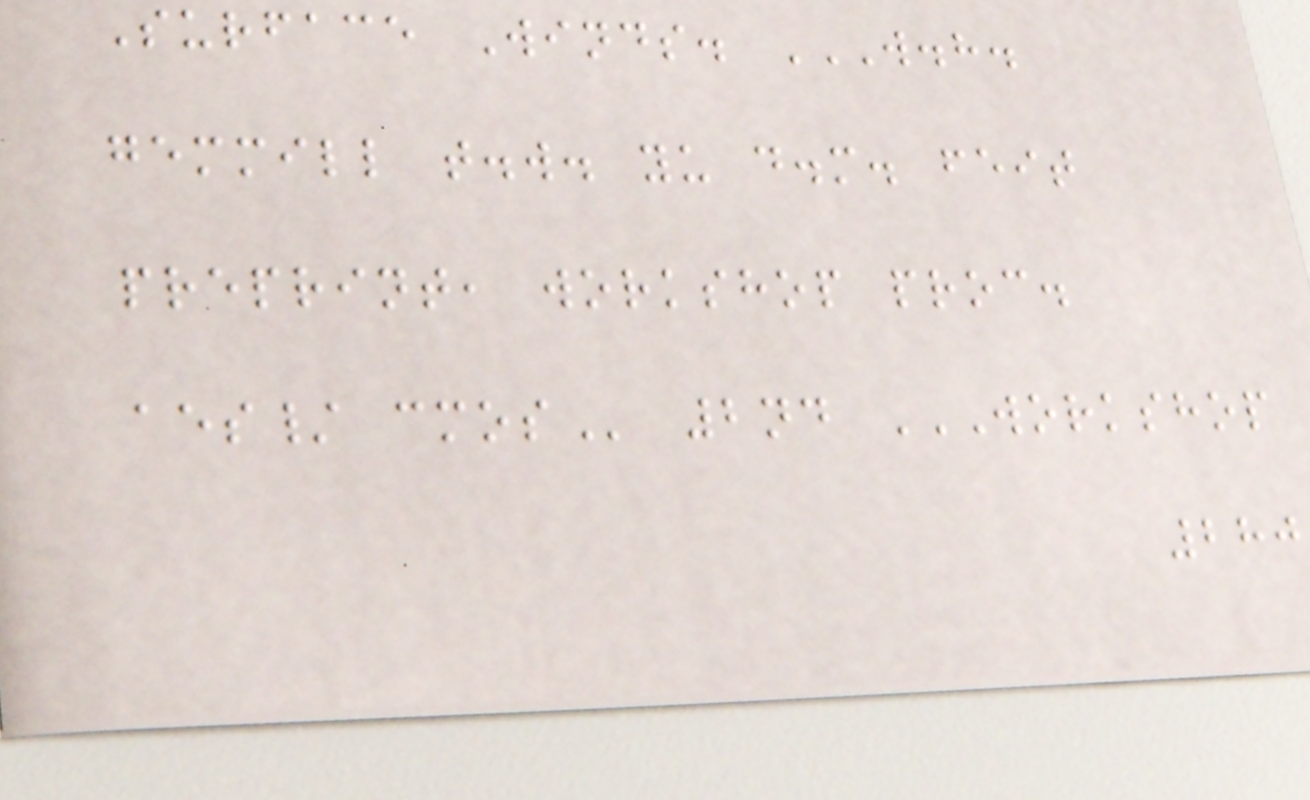Surface Winds. W.H.
GEMMILL T.W. YU D.M. FEIT
PREPRINT, WORKSHOP PROC.
AES/ CMOS 2nd WORKSHOP
280
